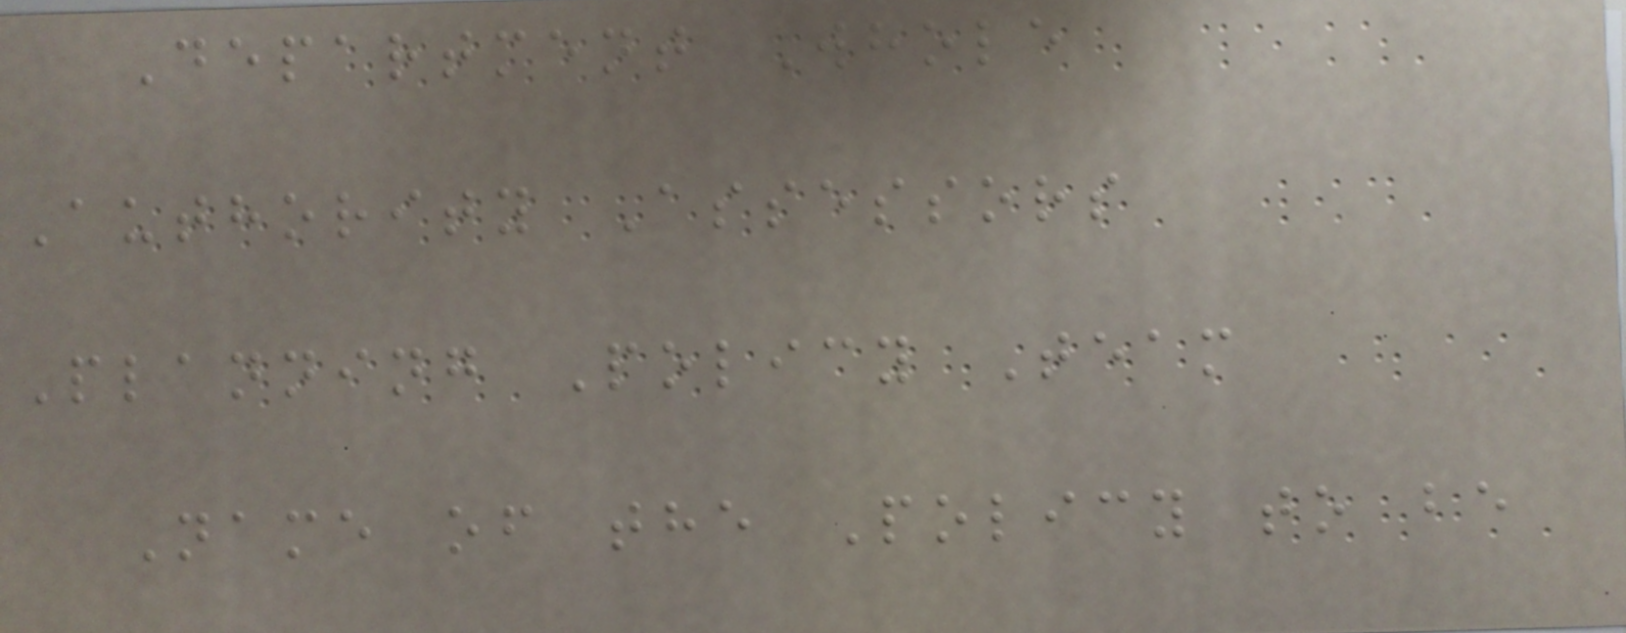Department Whole
Authority Assessors
Planning Policy Team
Name of the Policy to be
